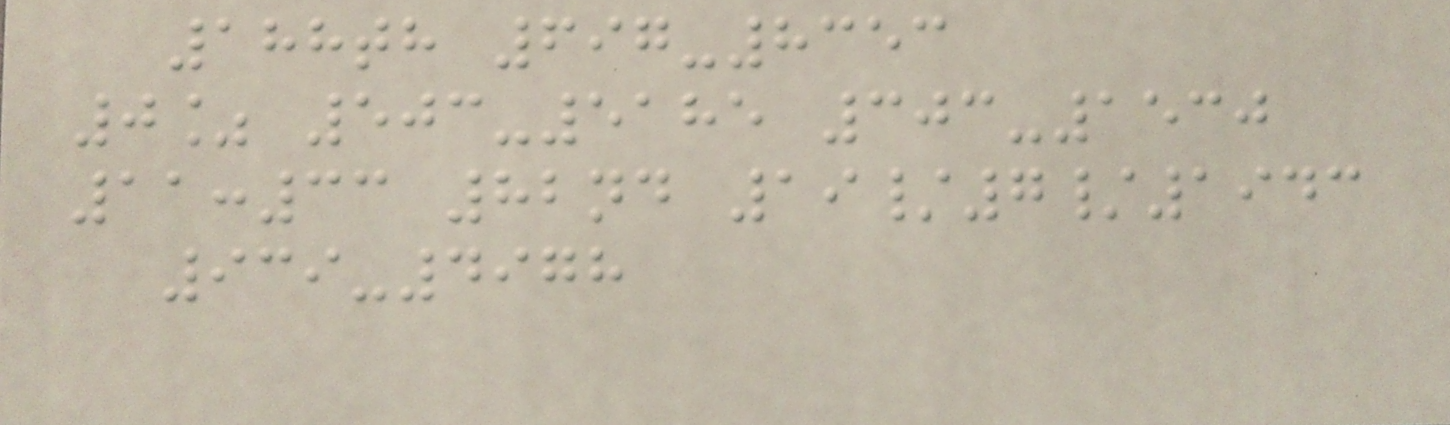188th 697-8353
0% 503-5185 303-1530
11:33 82nd 19/7/1943
939-4978
